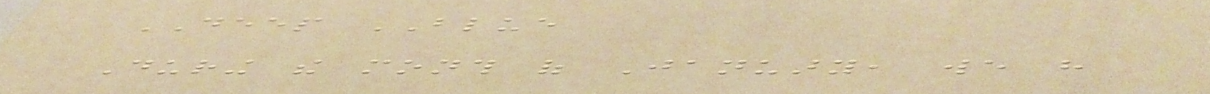DEEP BLUE
During the month of January, we have
